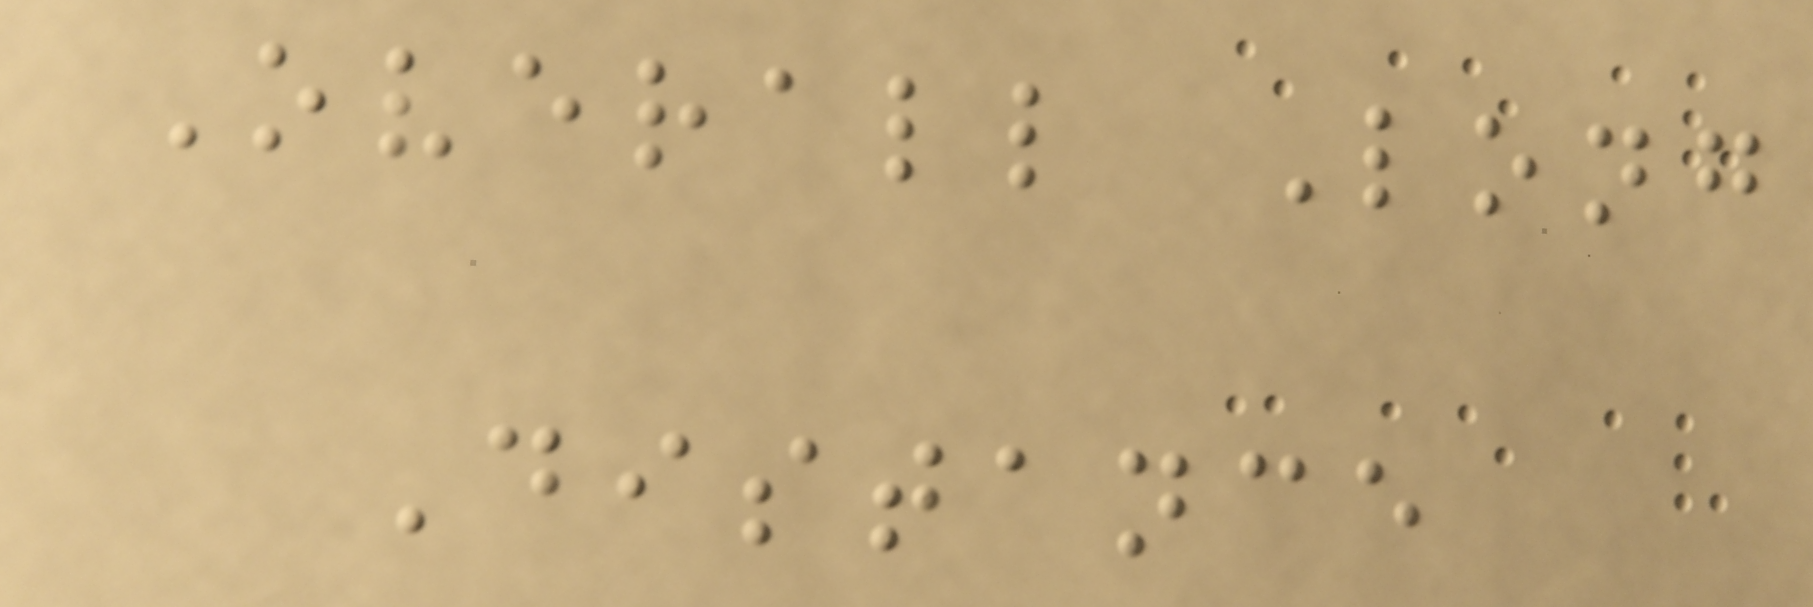Overall Long
Distance
